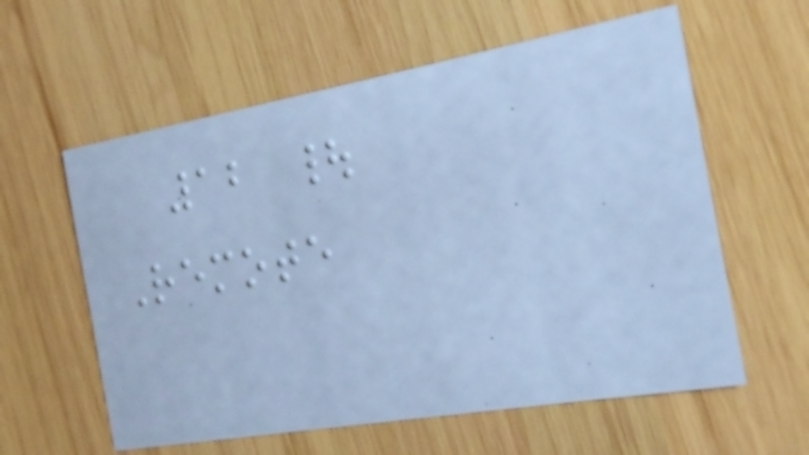12 |
Remote
